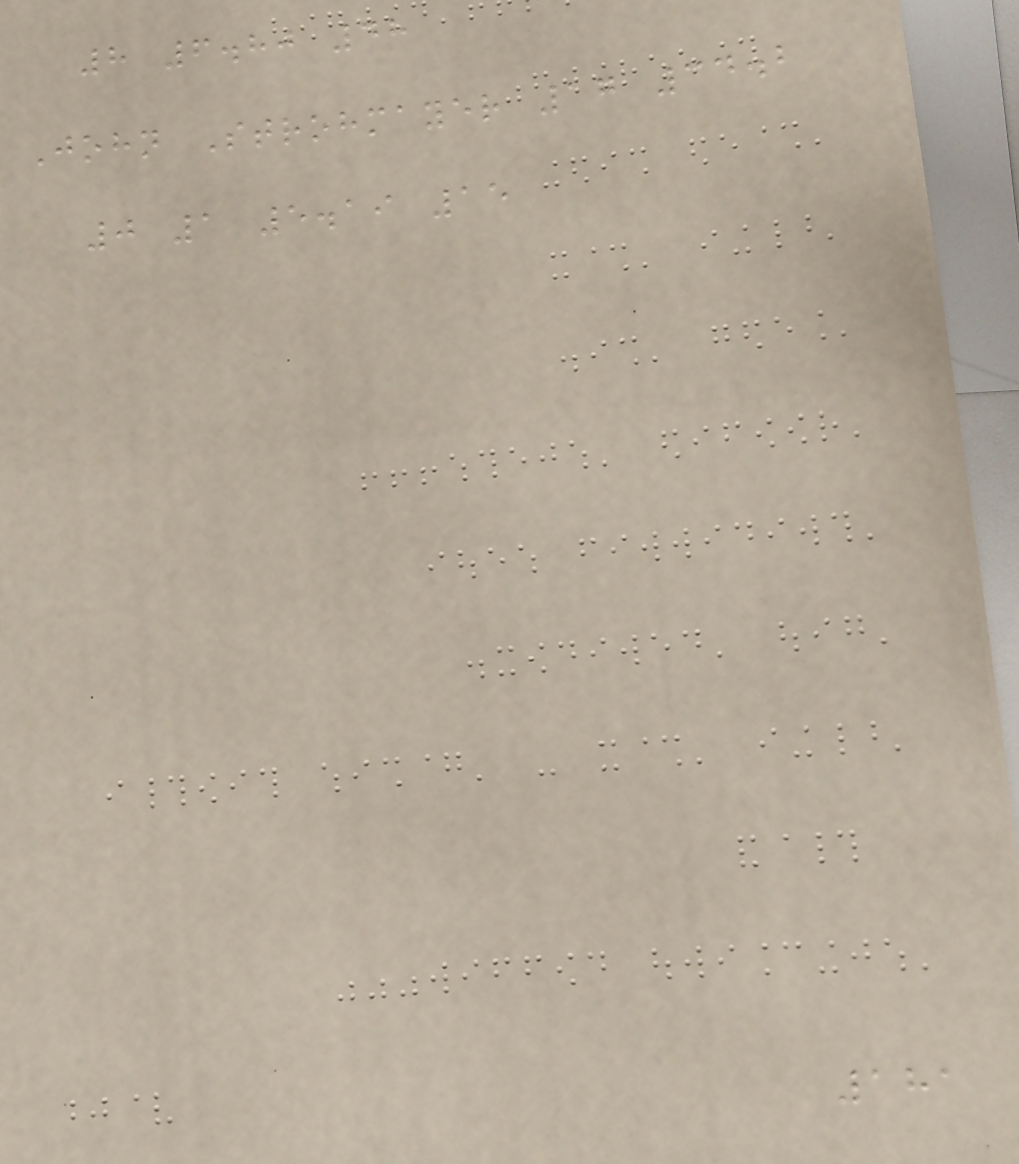8 6.80 48
John Strohmayer 17 34.2
0 1 5.19 15
181
